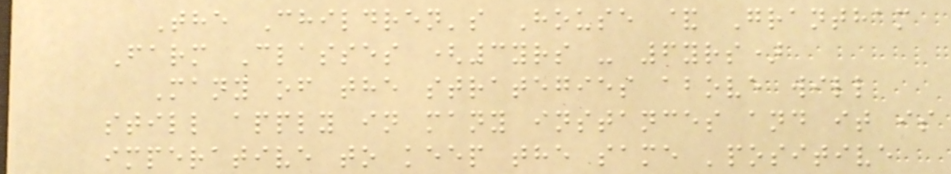The Children's House & Grantham
Farm Classes (3yrs - 6yrs)
Many of the strategies above will
still apply in many instances and it is
imperative to keep the same 'positive
